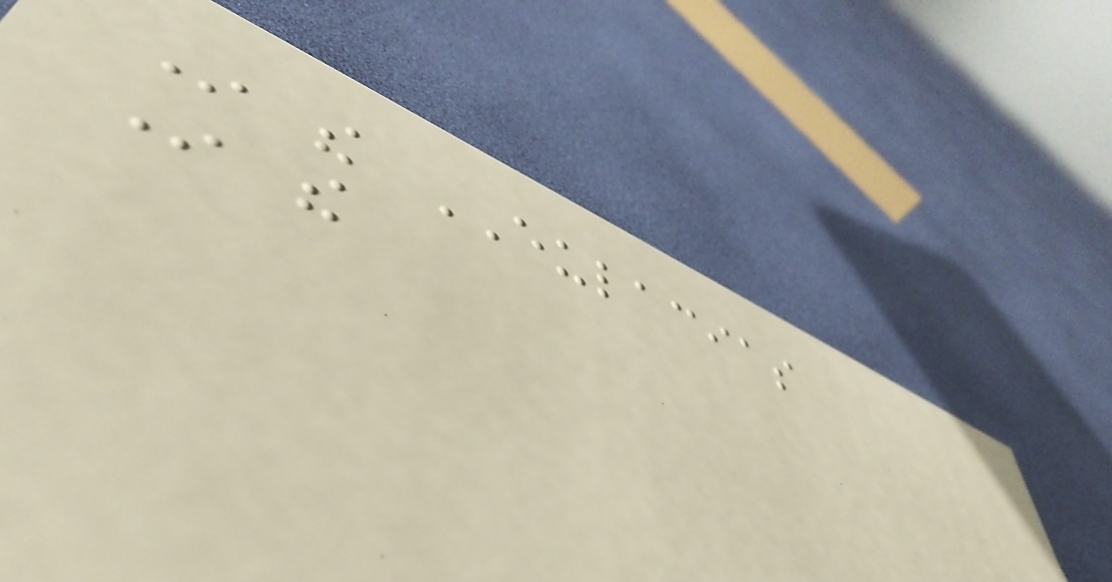In the EULACIAS
In the
